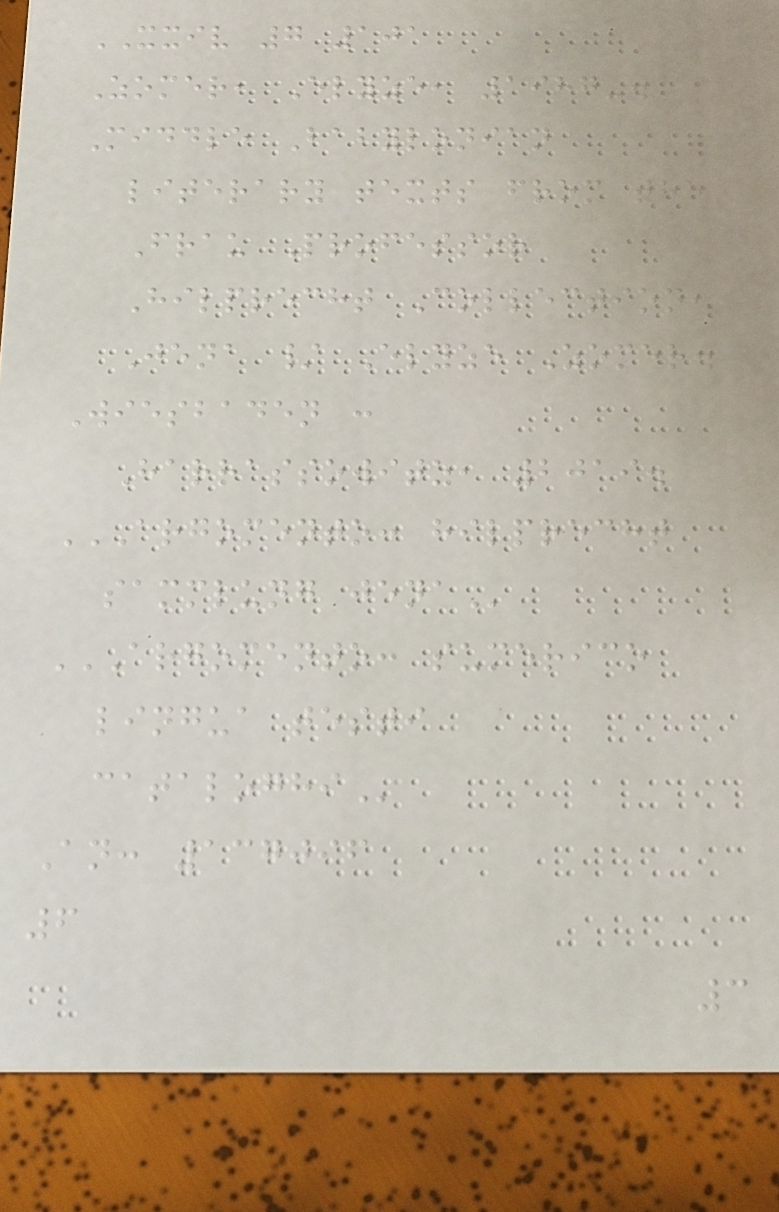XXIV 7 101
Zomer, Elyze, 1987-.
Middle Babylonian
literary texts from the
Frau Professor
Hilprecht Collection,
Jena / Elyze Zomer.
Wiesbaden :
Harrassowitz, 2019.
ARGOMENTO: HILPRECHT
SAMMLUNG JENA
ARGOMENTO: SUMERICO
LINGUA TESTI
CATALOGHI
An: 137096
6
3
